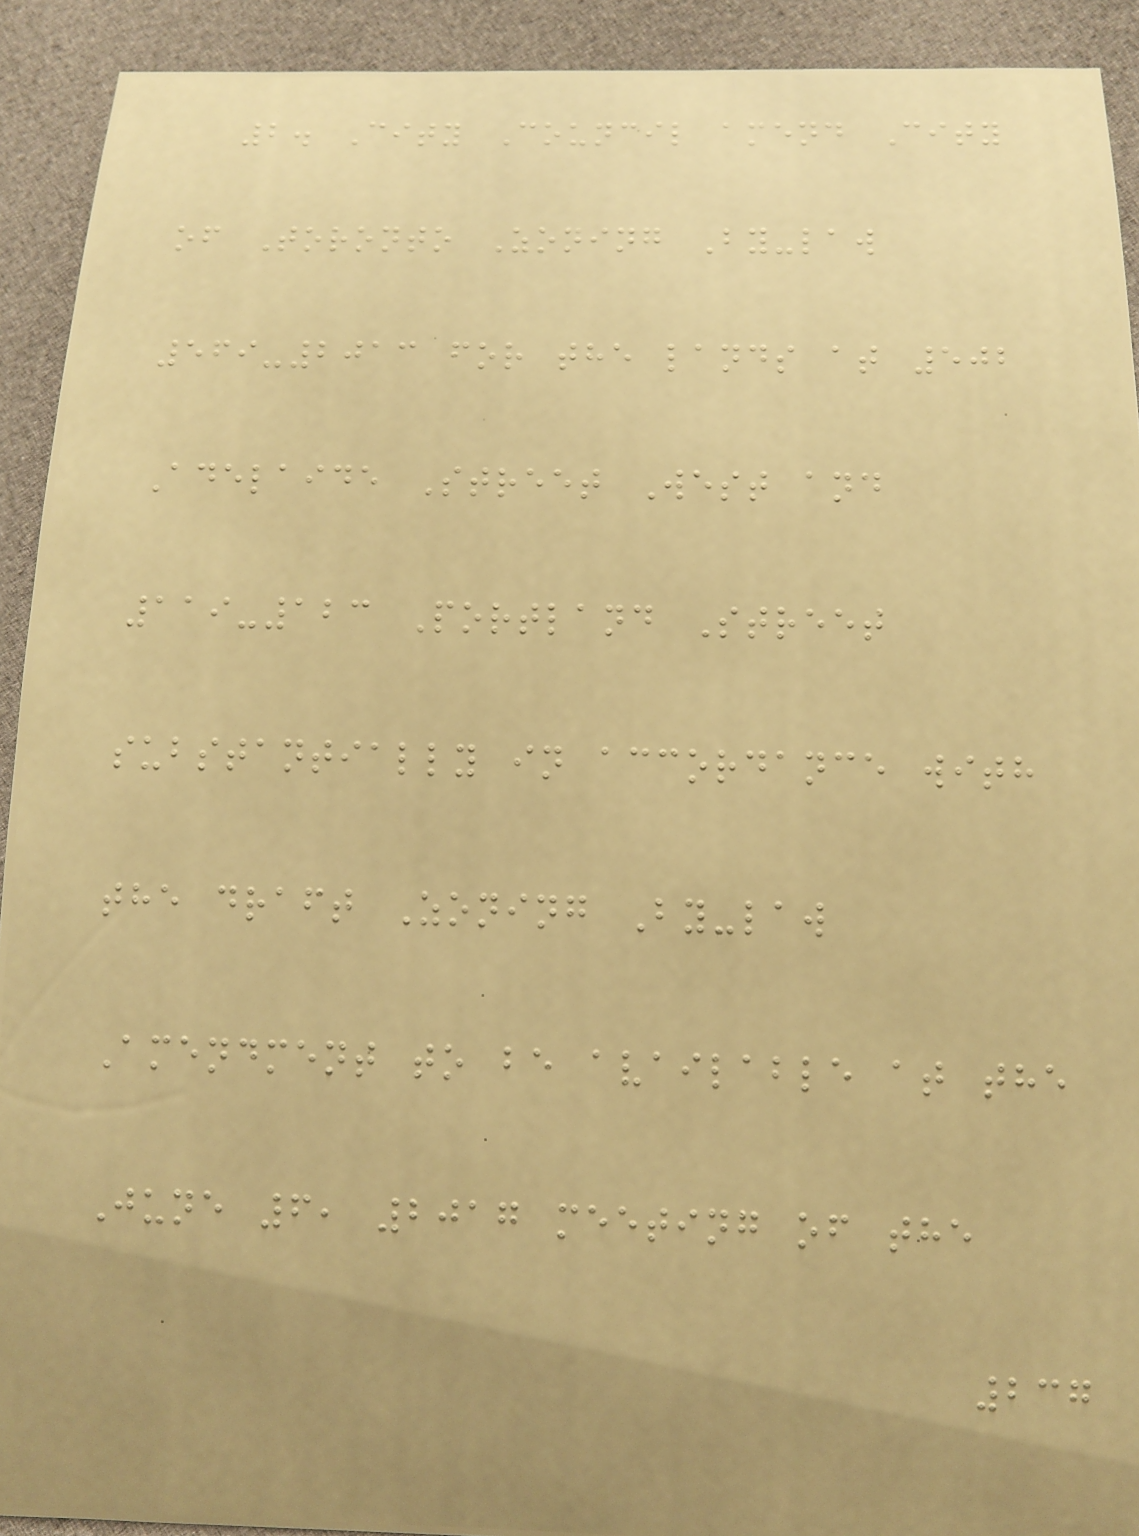2. City Council amend City
of Toronto Zoning By-law
569-2013 for the lands at 502
Adelaide Street West and
119-123 Portland Street
substantially in accordance with
the draft Zoning By-law
Amendment to be available at the
June 6, 2017 meeting of the
237
